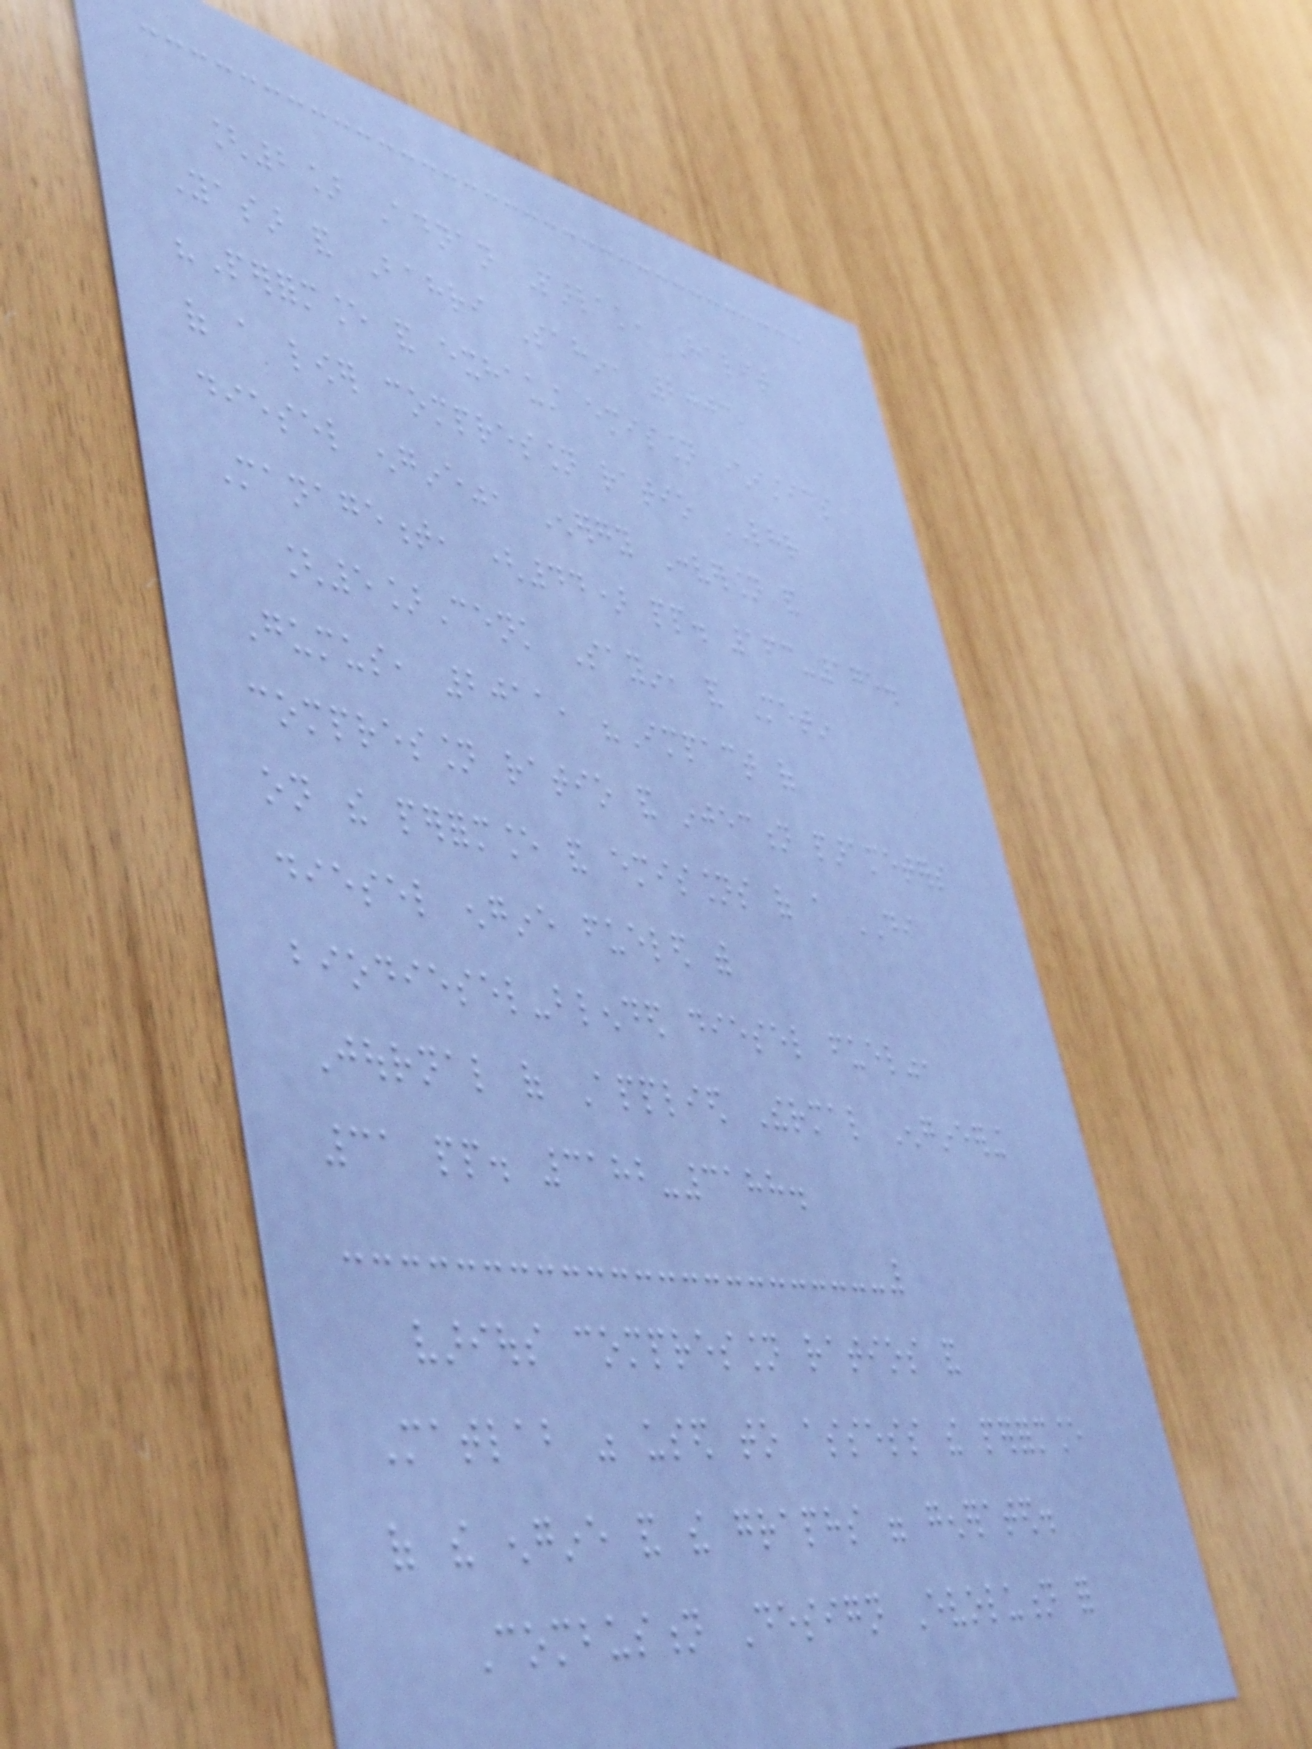[2] Adnan Parlak, Halit
Yasar and Bahri Sahin, 2003,
"Performance and exhaust emission characteristics
of a lower compression ratio LHR
diesel engine", Energy Conversion and
Management, (44) pp. 163-175.
[5]Cenk Sayin, and Metin
Gumus, 2011, "Impact of
compression ratio and injection parameters
on the performance and emissions of a DI
diesel engine fueled with
biodiesel-blended diesel fuel",
Journal of Applied Thermal Engineering
31 pp. 3182-3188.
various compression ratios and
Matlab was used to assess the performance
of the engine and the graphs were generated.
Combustion Design Evolution for
